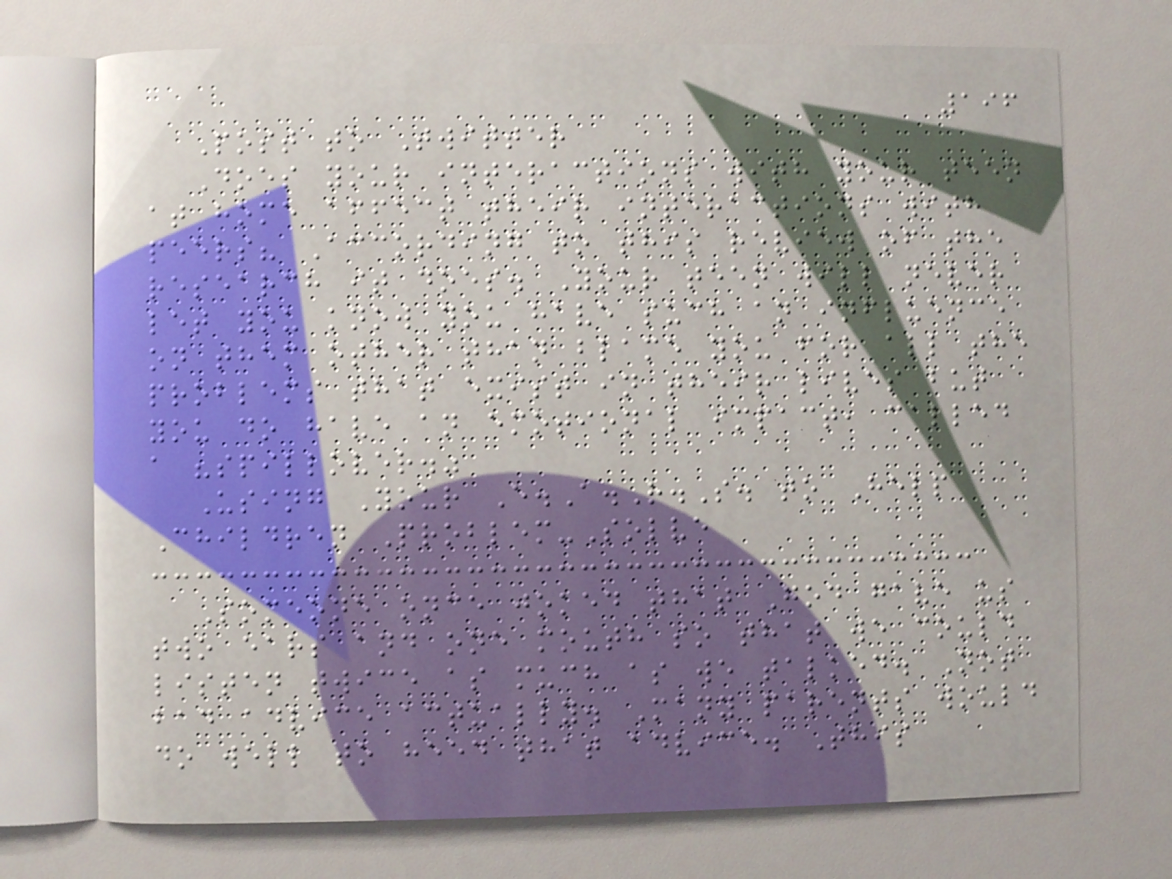196
Post to Twitter
Does your interactions with your teen
at home affect their interactions with
peers? According to this review of the
research it does. Your teen will never
let you know you have such an influence
on them other than blame you for all the
problems that exist in their lives but
you do have an emotional impact, called
a "spillover."
Using Your E.A.R.S. to Help
Children Problem-Solve
Someone once joked that God gave us
two ears and one mouth so that we could
listen twice as much as we talked. Not
bad advice actually. Many parents would
do well to heed that advice. This
